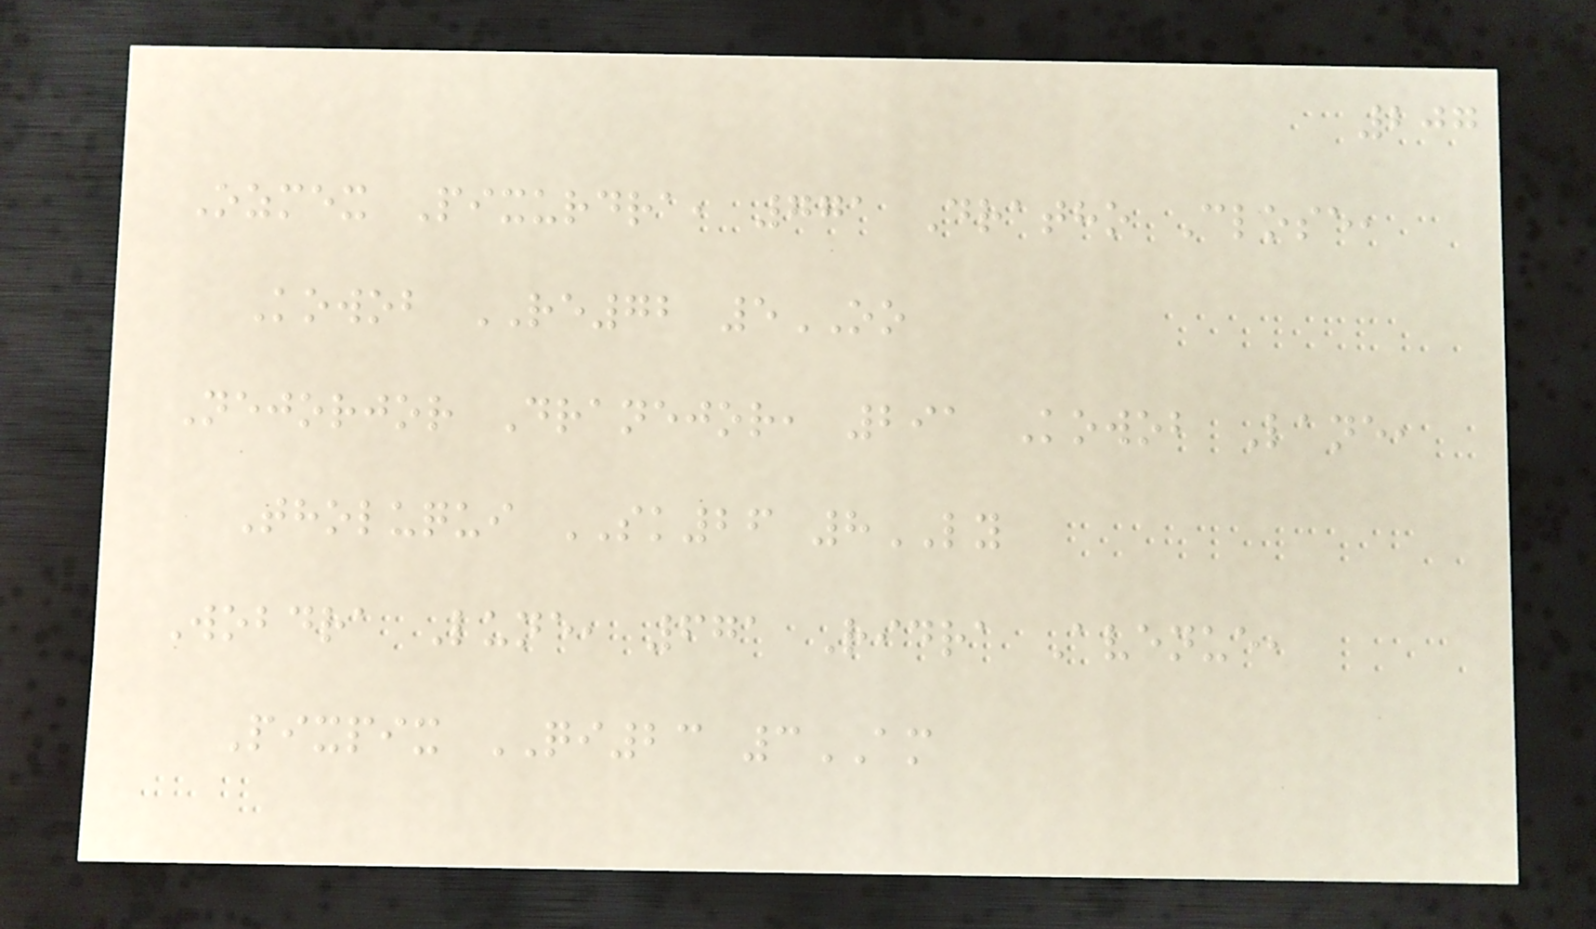207
Ozmex Pixurdra, 771 Dratho Close,
Kowob RE72 5OO
Nejorjor Dranejor, 291 Kowob Lane,
Tholuqui SK26 8LY
Wobdra Lune, 671 Ridra Avenue,
Pixpix QI23 3AM
